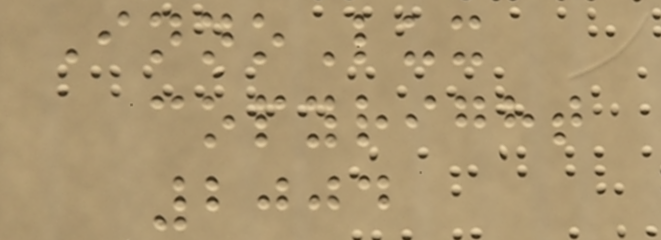InnoLux
copyright
2004
